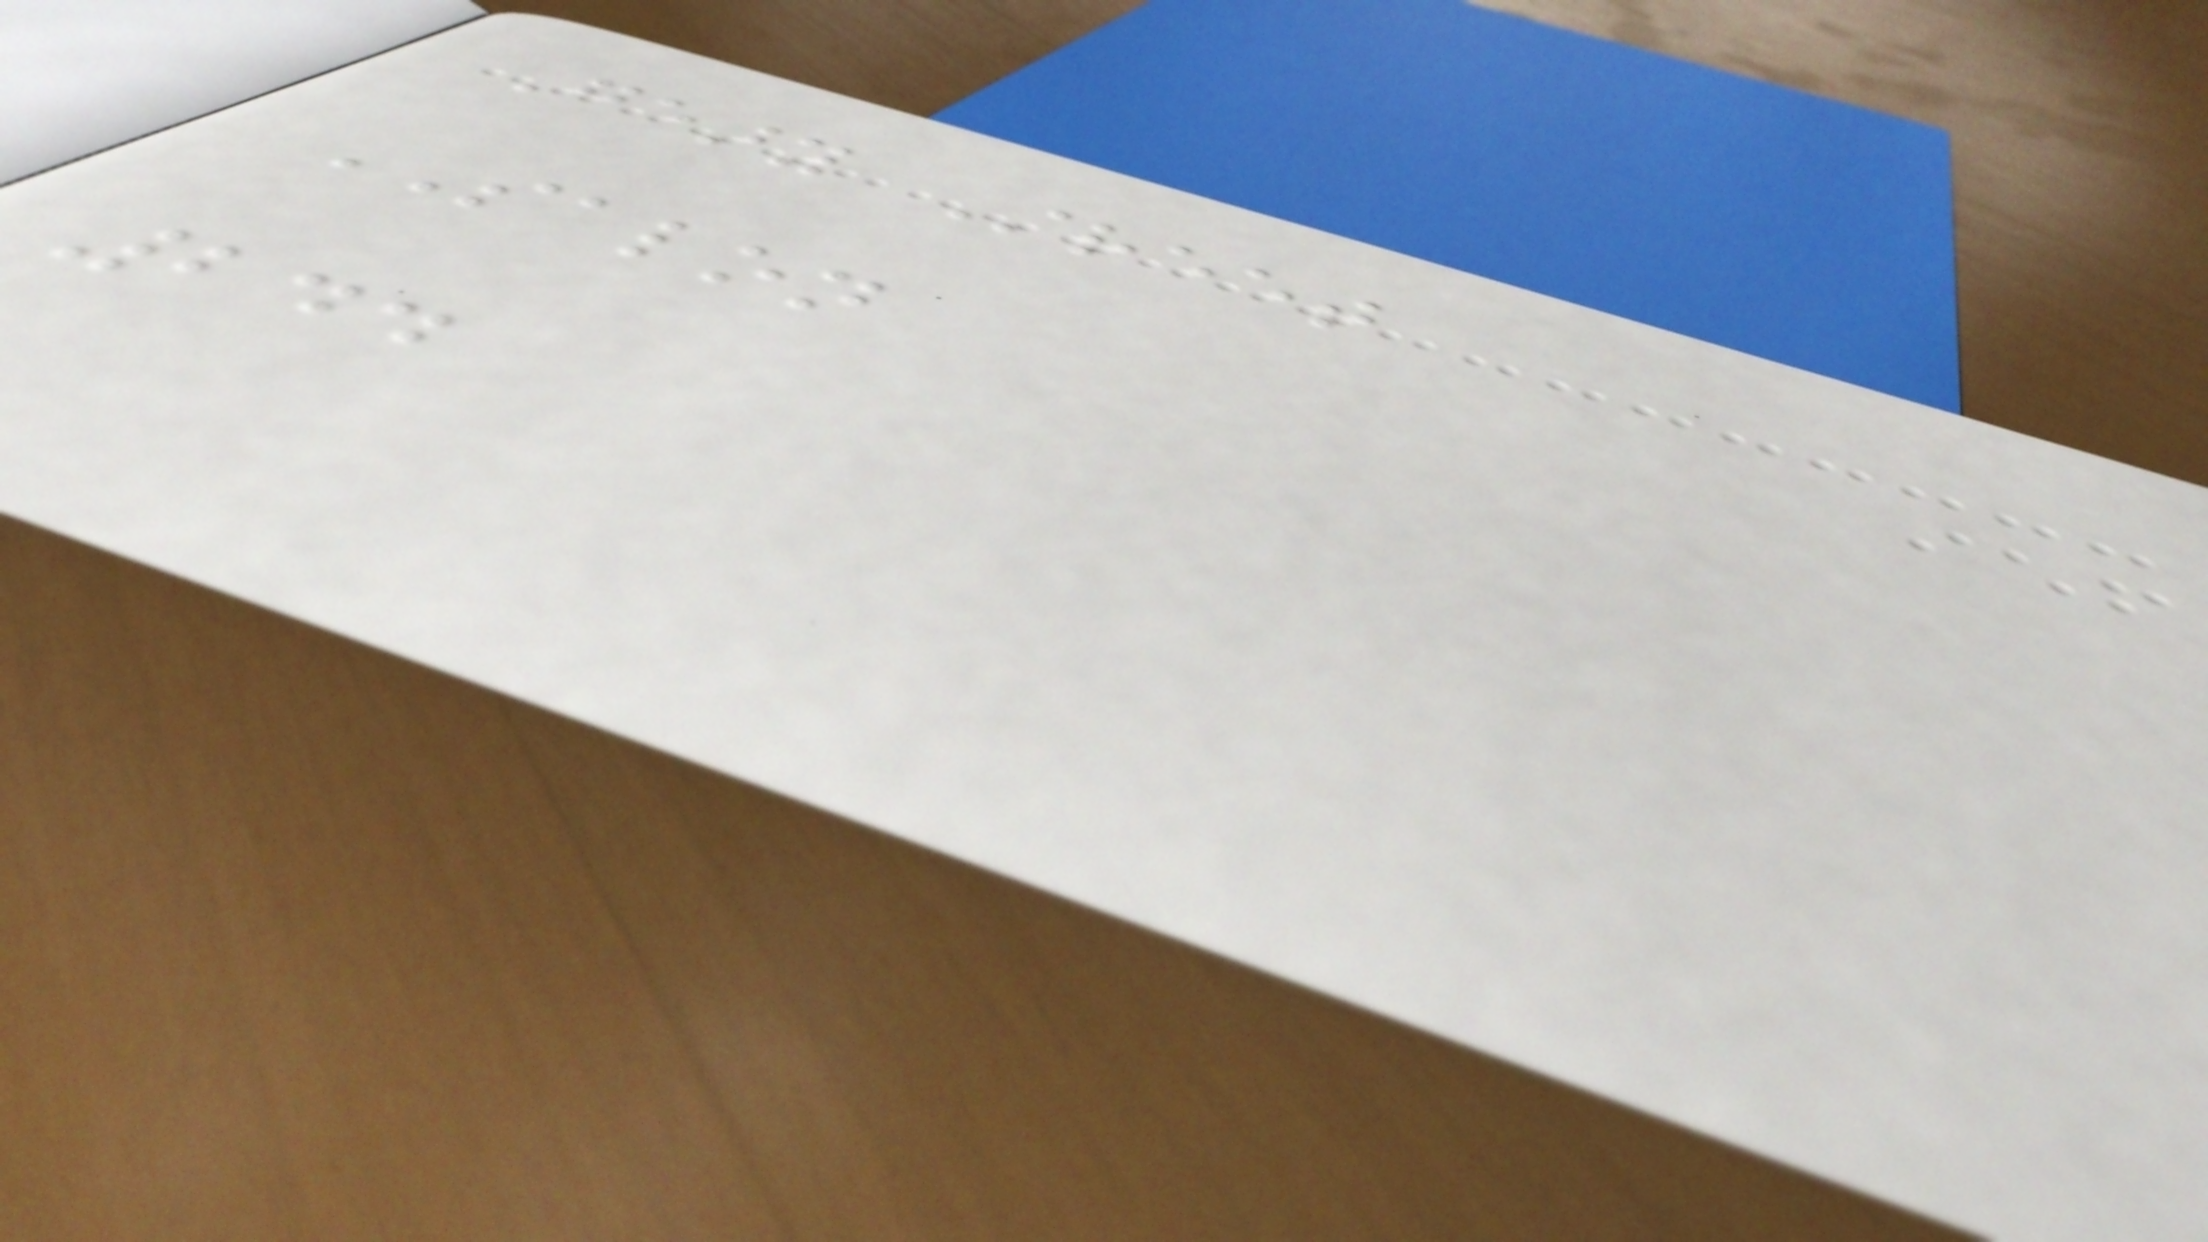Geary Street
SALON
244
